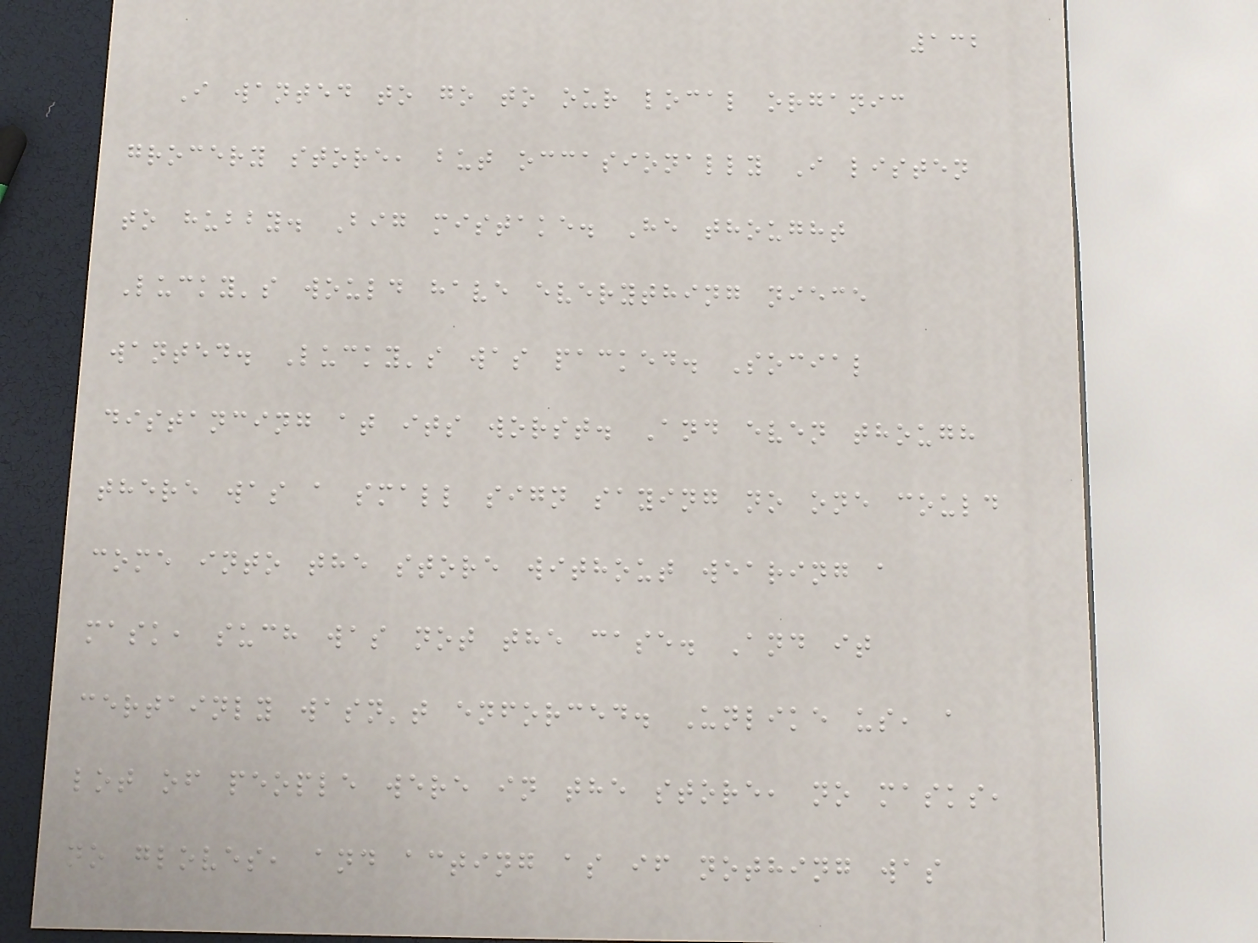132
I wanted to go to our local organic
grocery store, but occasionally I listen
to hubby. Big mistake. He thought
Lucky's would have everything niece
wanted. Lucky's was packed. Social
distancing at its worst. And even though
there was a small sign saying no one could
come into the store without wearing a
mask, such was not the case. And it
certainly wasn't enforced. Unlike us, a
lot of people were in the store, no masks,
no gloves, and acting as if nothing was
